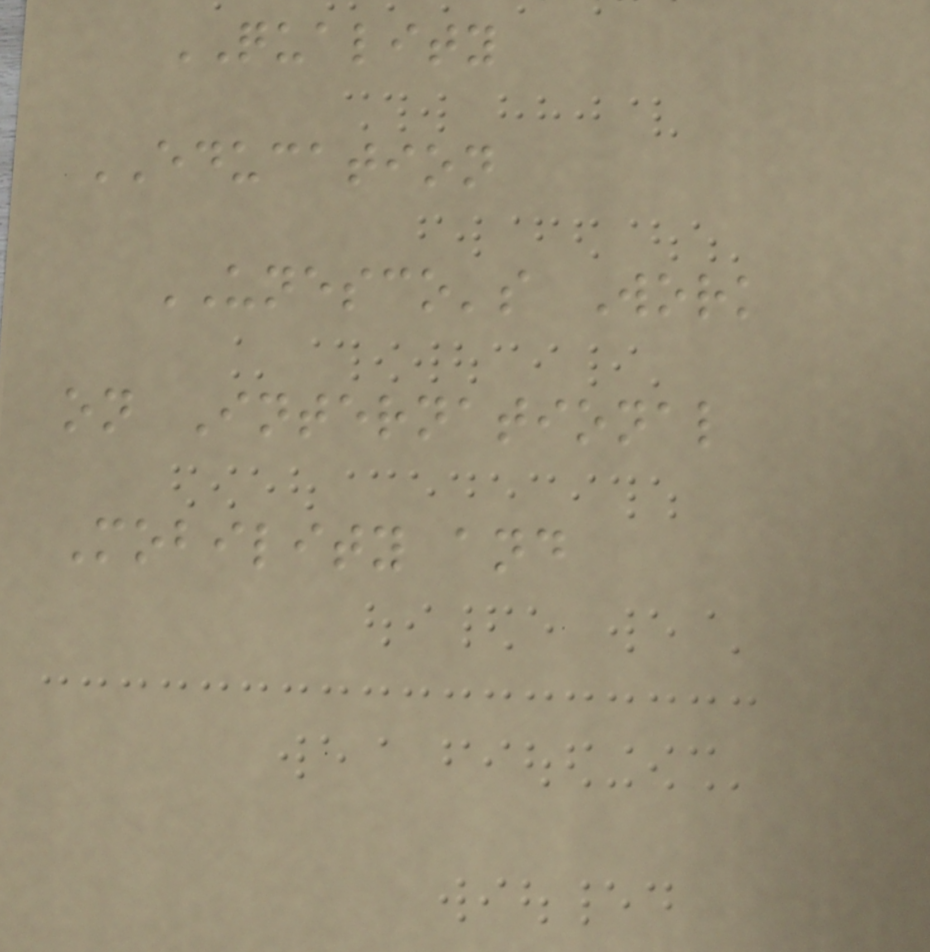QUALITY
EDUCATION
UNESCO's Work
on International
Mobility and
